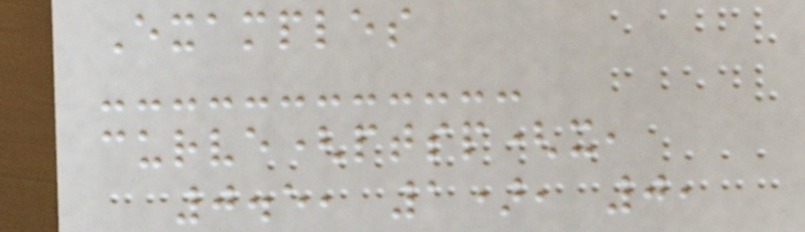Examples
curve(ptsp(x,
0.5, 1), 0,
